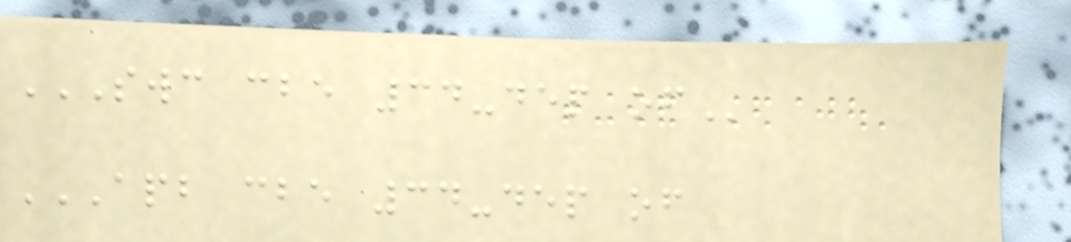SWC CBE 34-DEP OF
APB CBE 34-DEP OF
